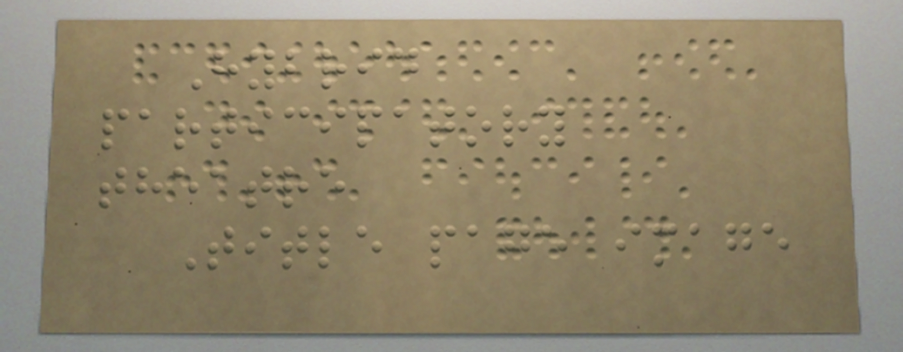Hybrid
participatory
theatre
Title page image
